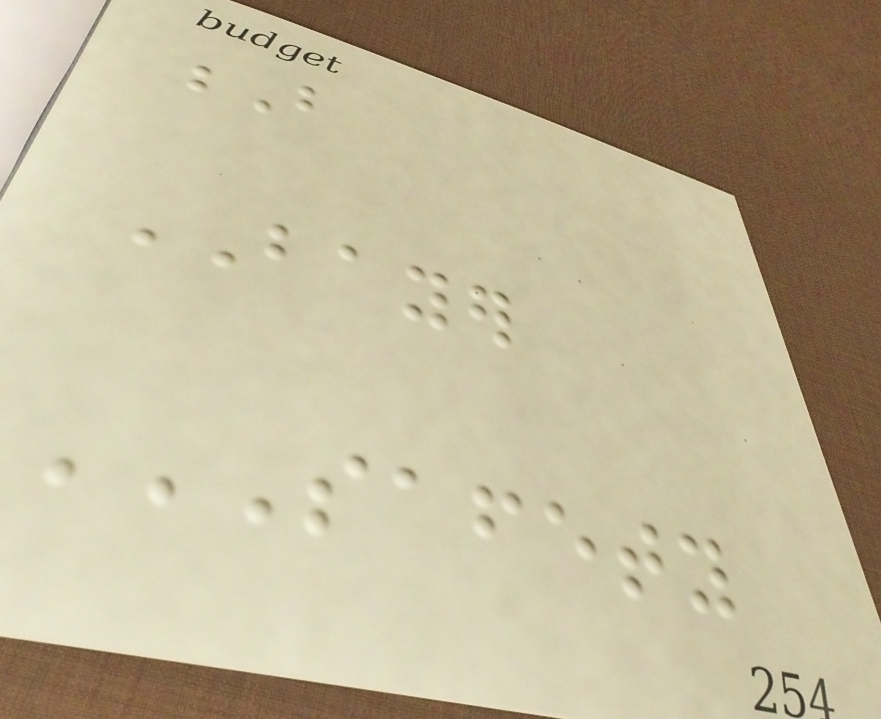B
BAYER
SAFETY
